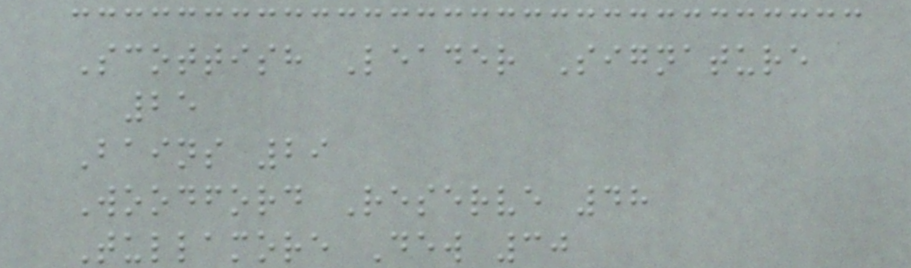Scottish Leader Signature
25
Bains 29
Woodford Reserve 48
Tullamore Dew 30
